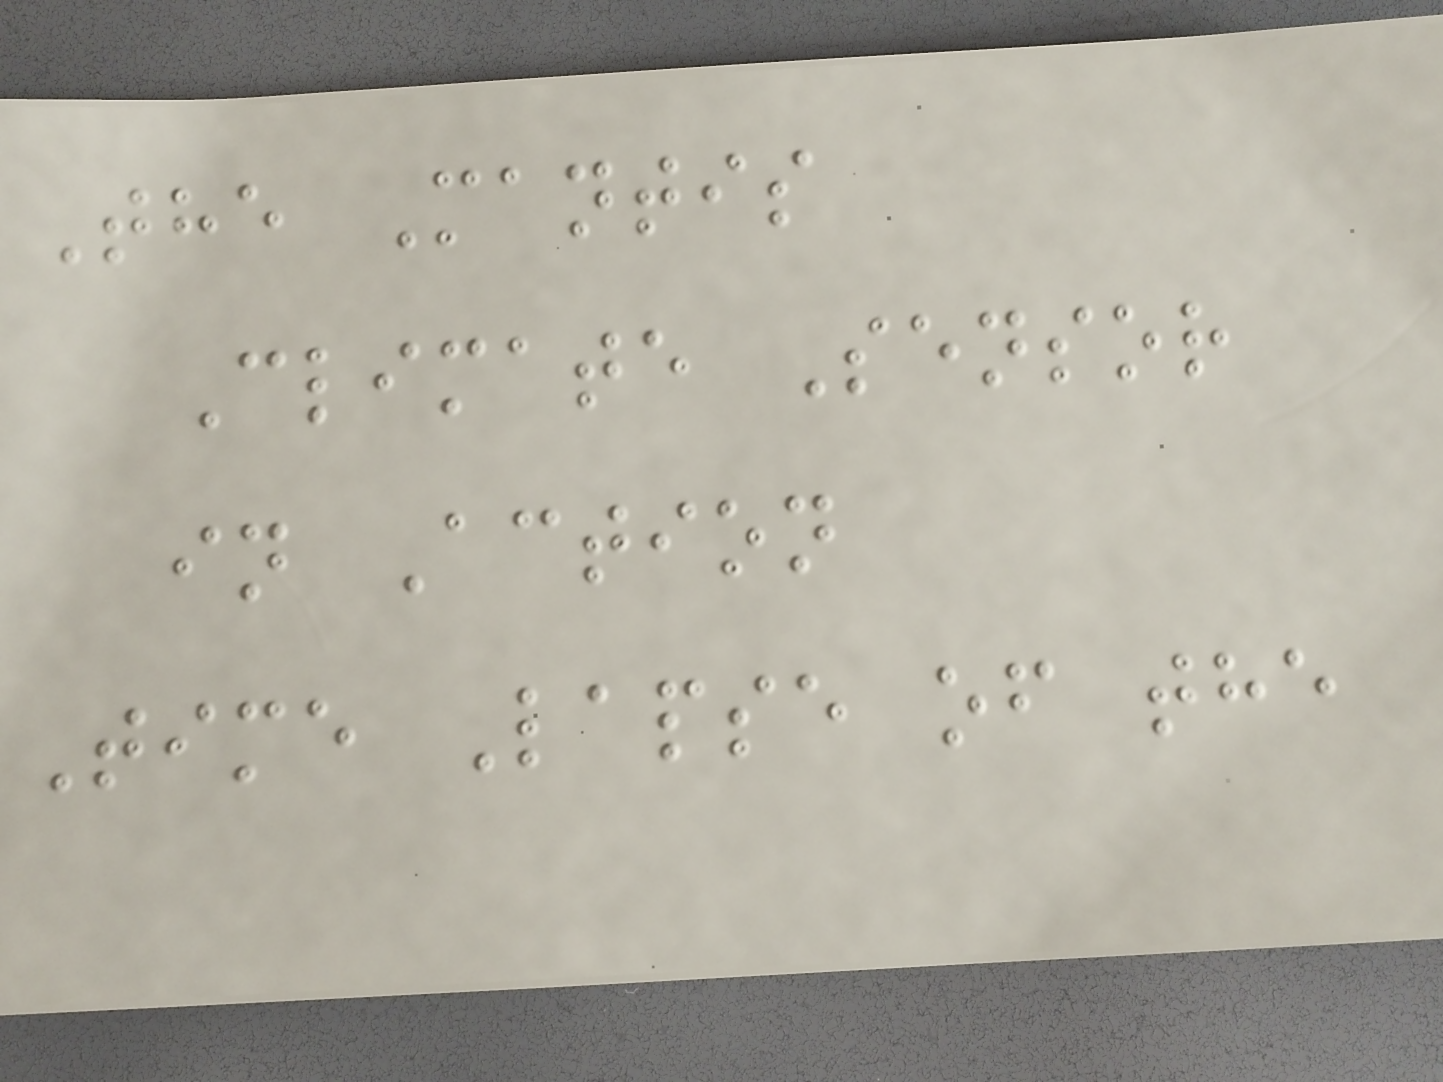The Mantis
Climate Sensor
in Action
Time Lapse of the
